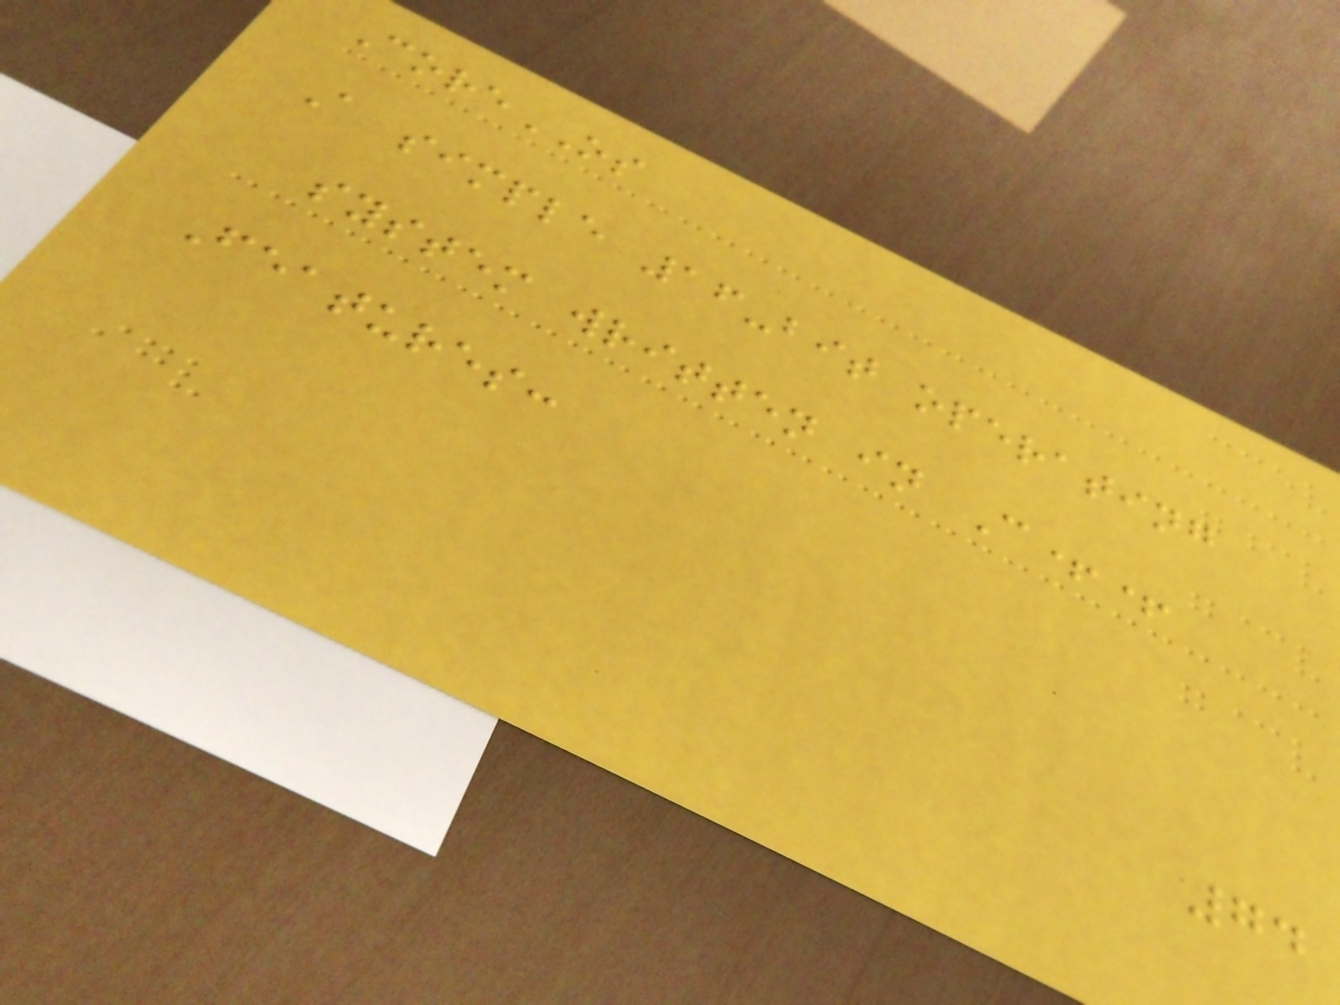CoreOS
A simple 16-bit operating
system written in C++
Features:
74
